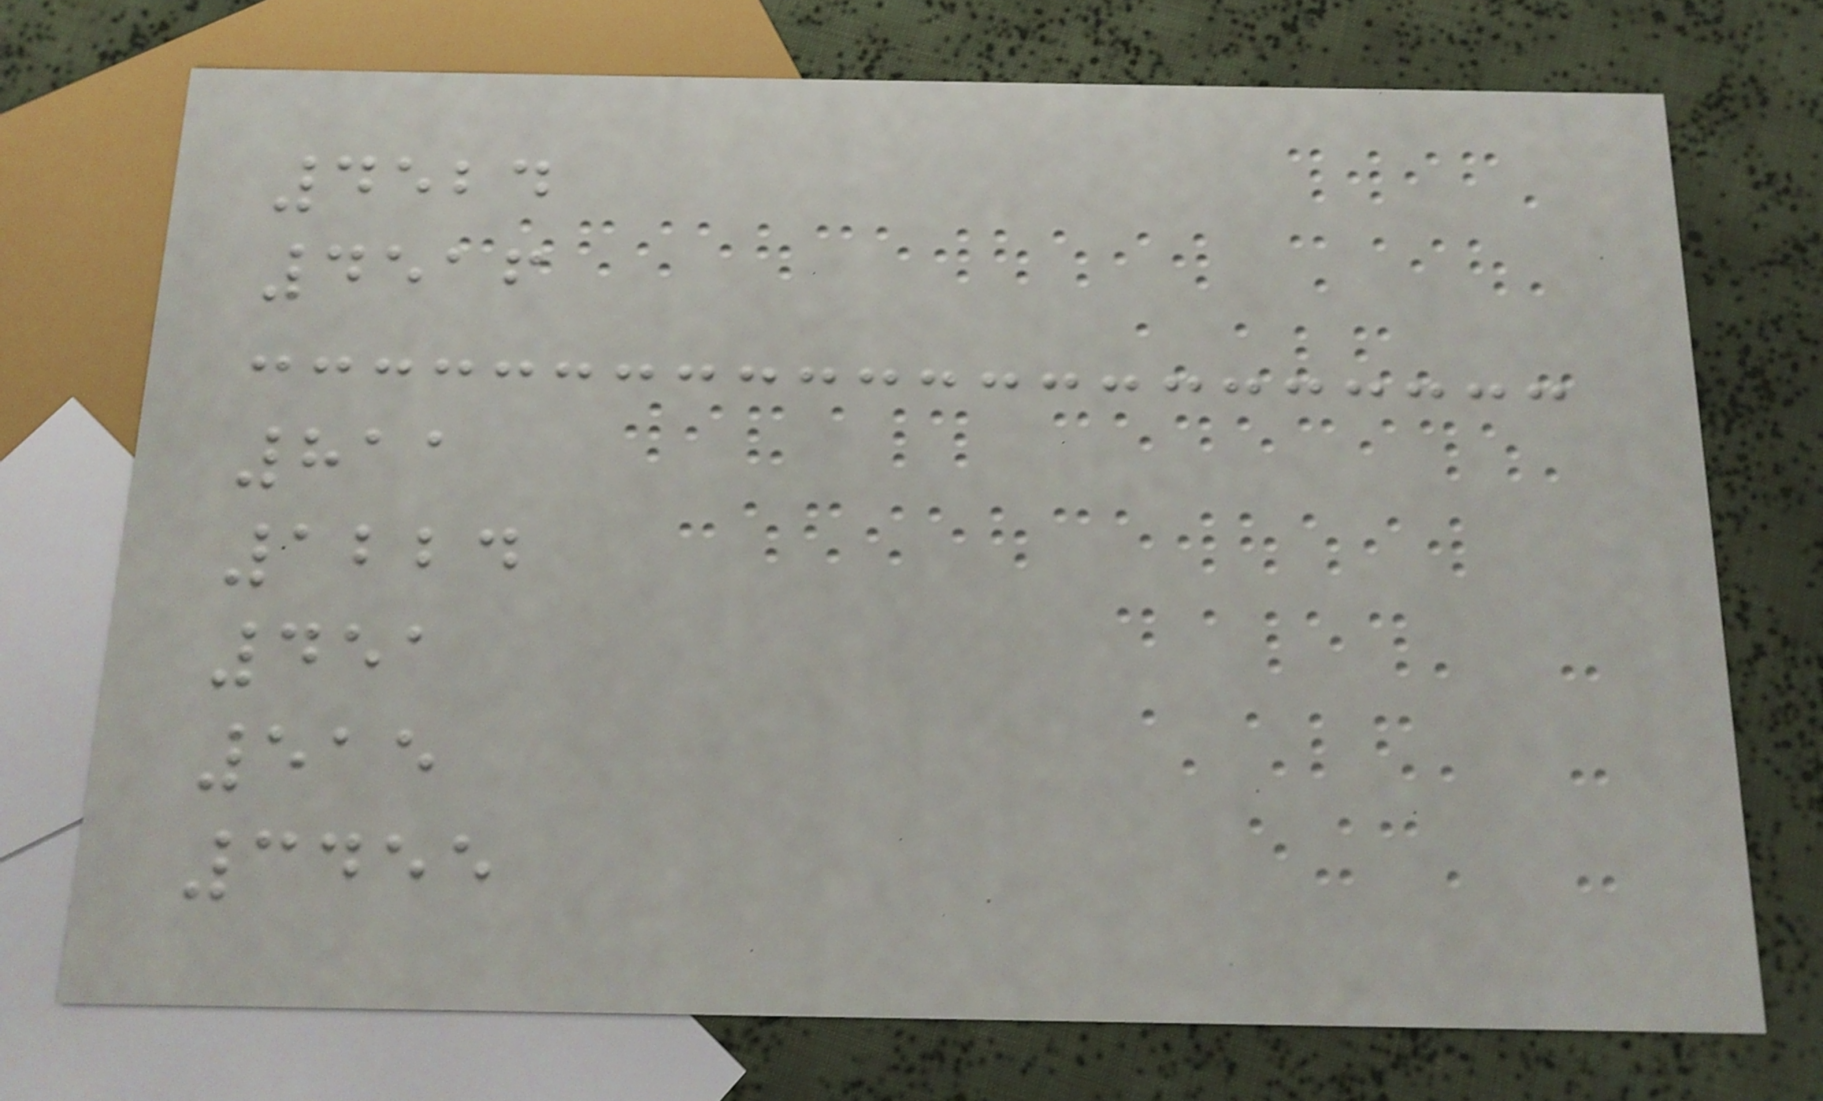4524
4516
811
1224
451
515
3455
